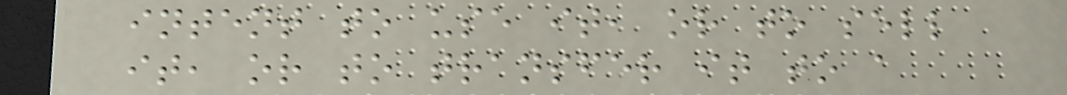intent to use it, or to sell
it, or to transfer it to a
